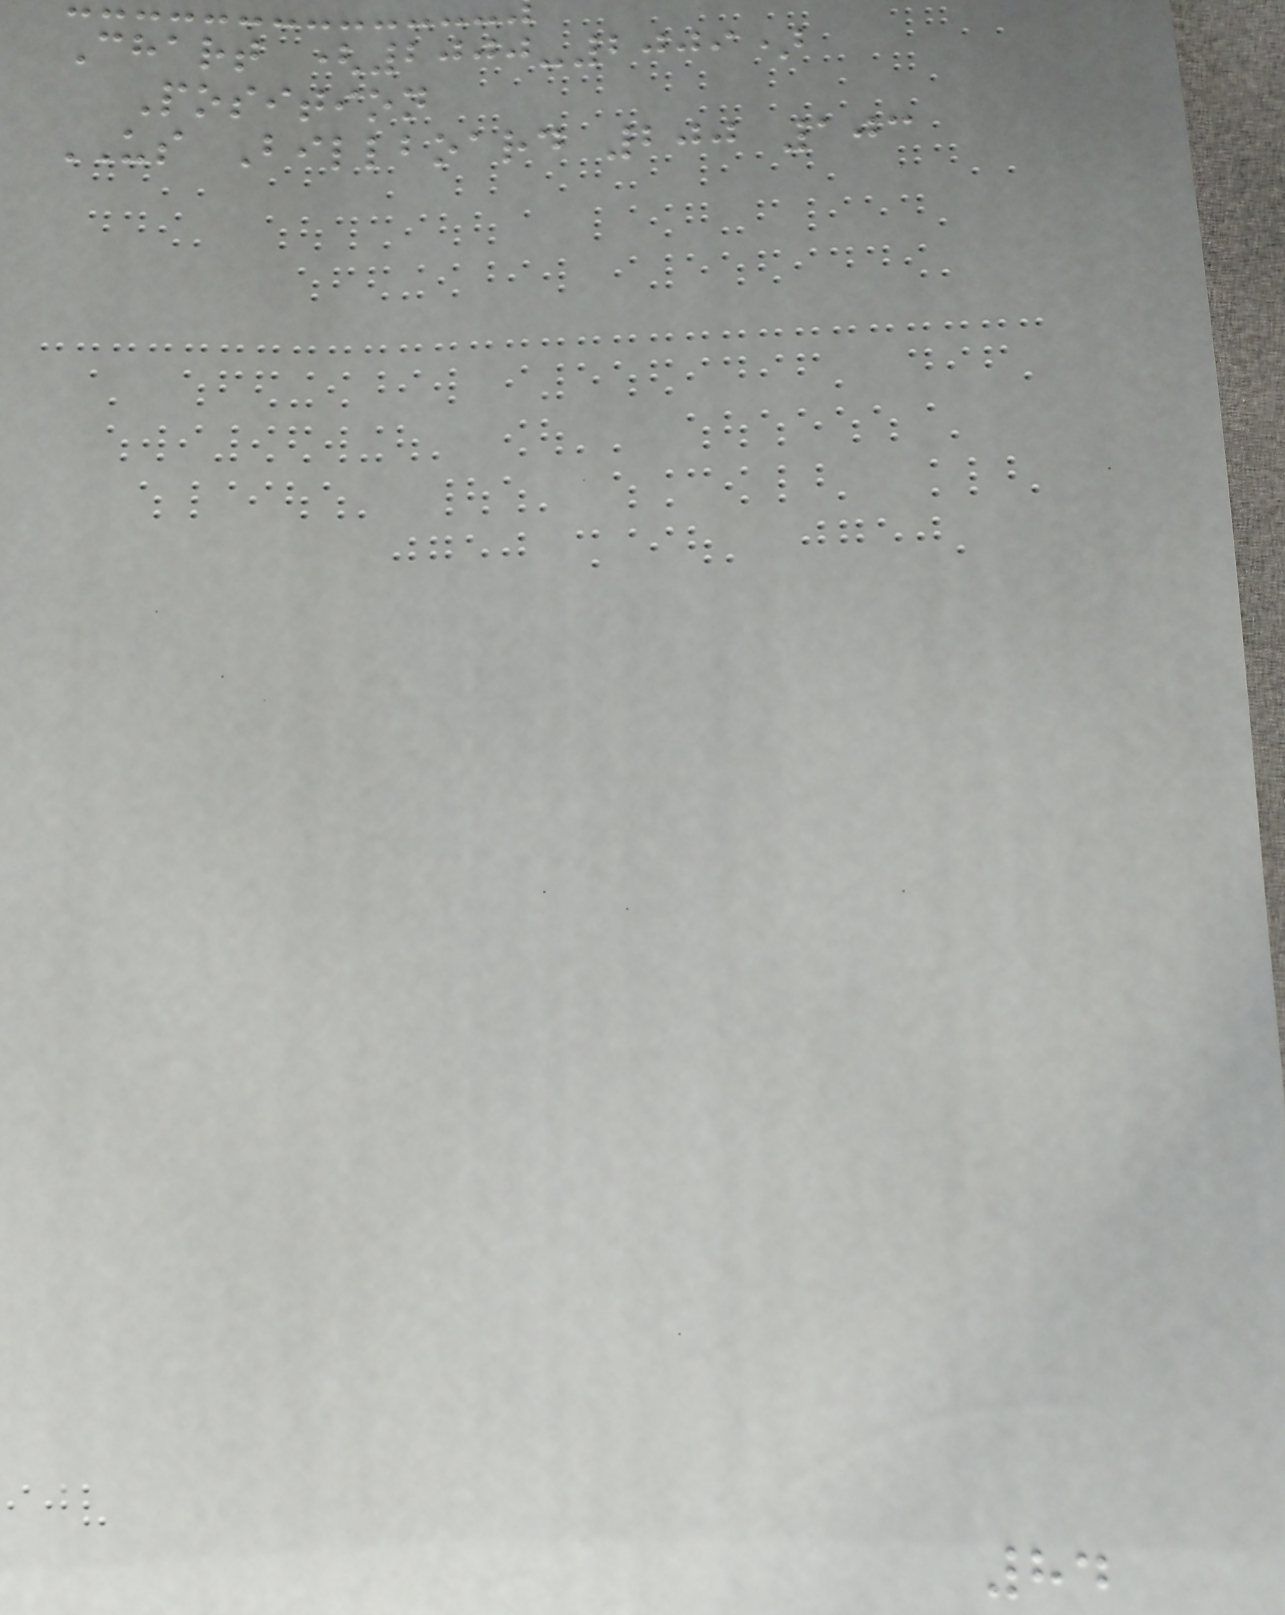Chart (2000-2009)
Position
US Billboard 200 103
84
